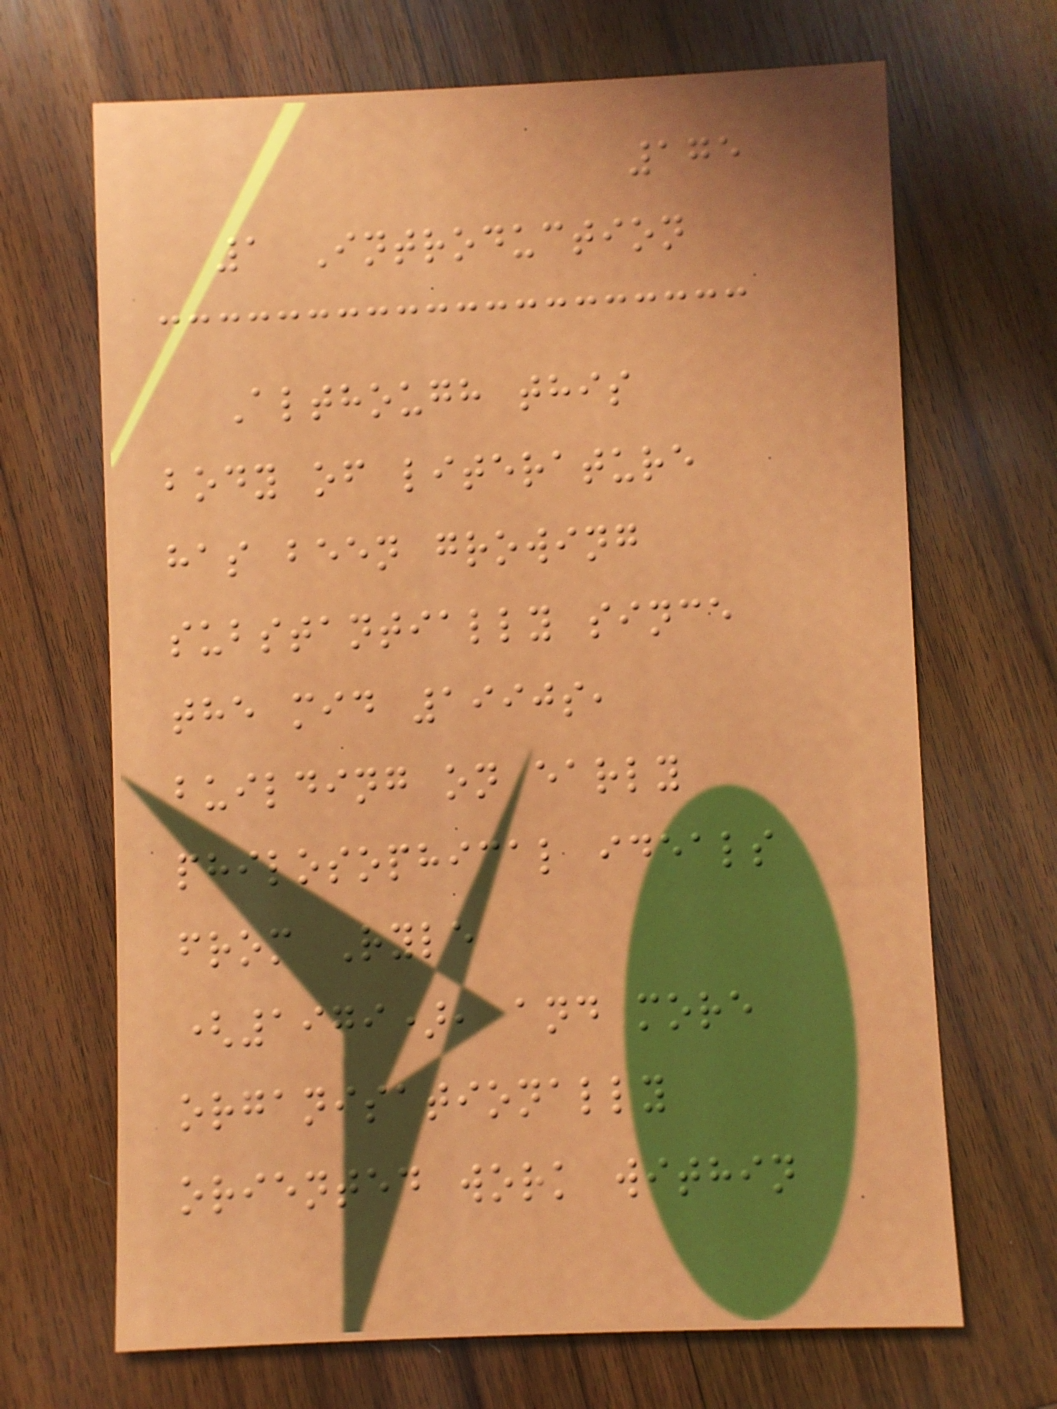175
1 Introduction
Although this
body of literature
has been growing
substantially since
the mid 1990s,
building on early
philosophical ideals
from Ryle
(1979), and more
organisationally
oriented work within
